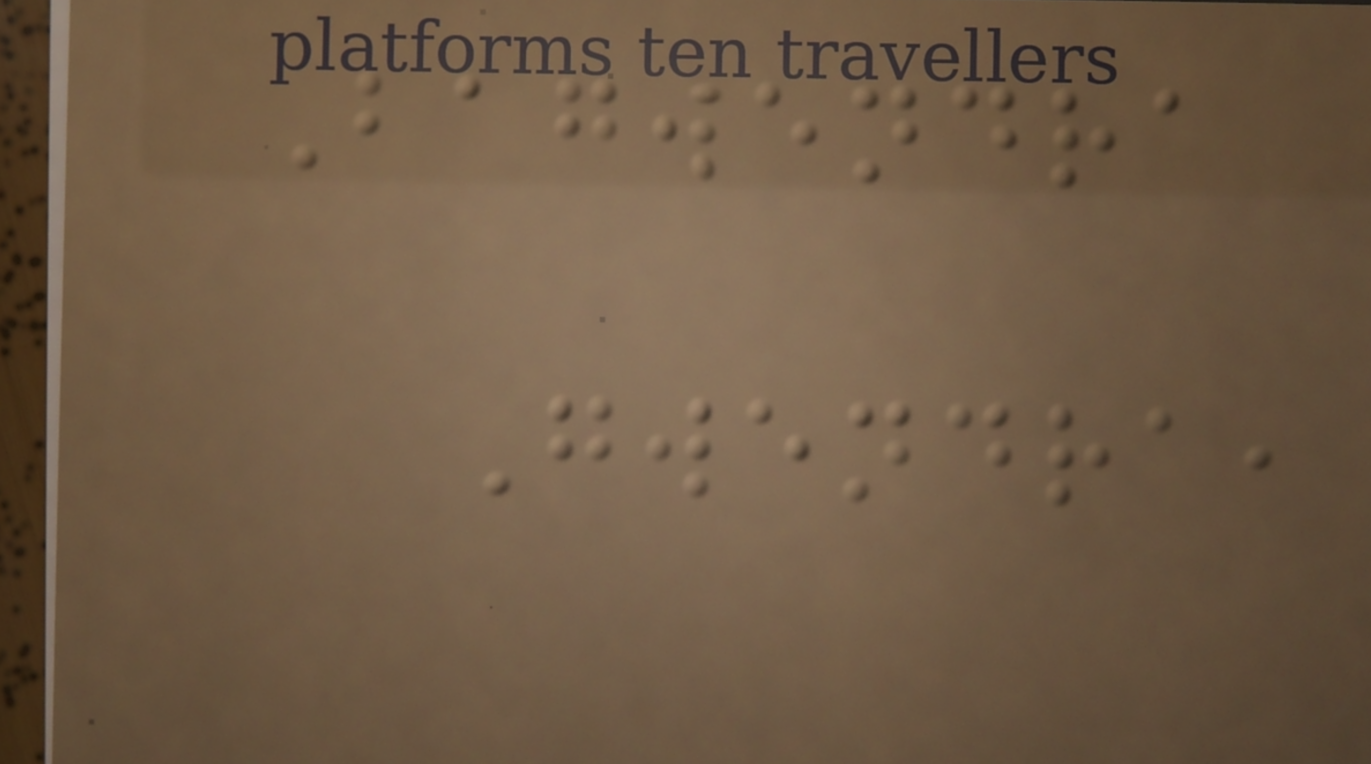Bagwendra
Gwendra,
